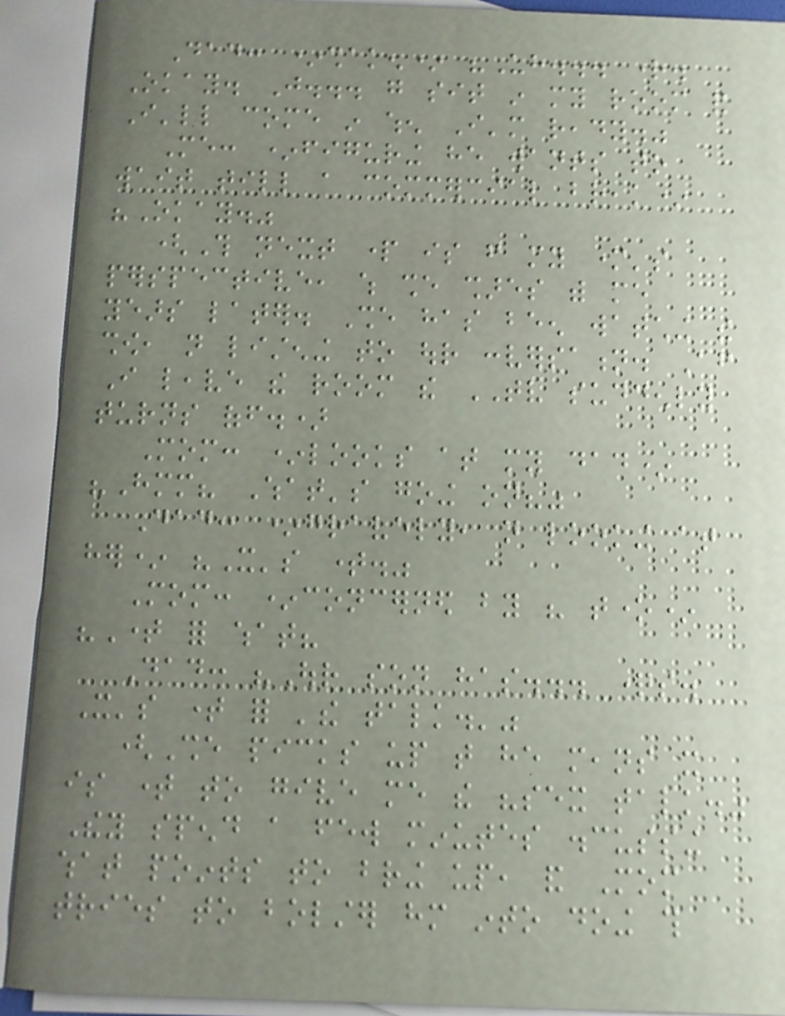Dad: *shaken* "Uh... right.
Okay. Just... go sit in my room and
I'll come in when I'm ready."
Me: *figuring he wants to
wait till a commercial break*
"Okay."
(This next part is from my mother's
perspective, which she shares with me
years later. She has been watching the
show, not listening to our conversation. After
I leave the room the TV suddenly
turns off.)
Mom: *looks at my dad*
"Hmm? What's going on?"
Dad: *gravely, not looking at
her* "It's time."
Mom: *concerned by his tone*
"Time for what?
Dad: "Our son has... questions.
It's time for 'the talk.'"
(She picks up that he means it
is time to give me the "sex talk."
They spend a few minutes discussing
what points to bring up, and Mom
tries to bolster him into doing this
